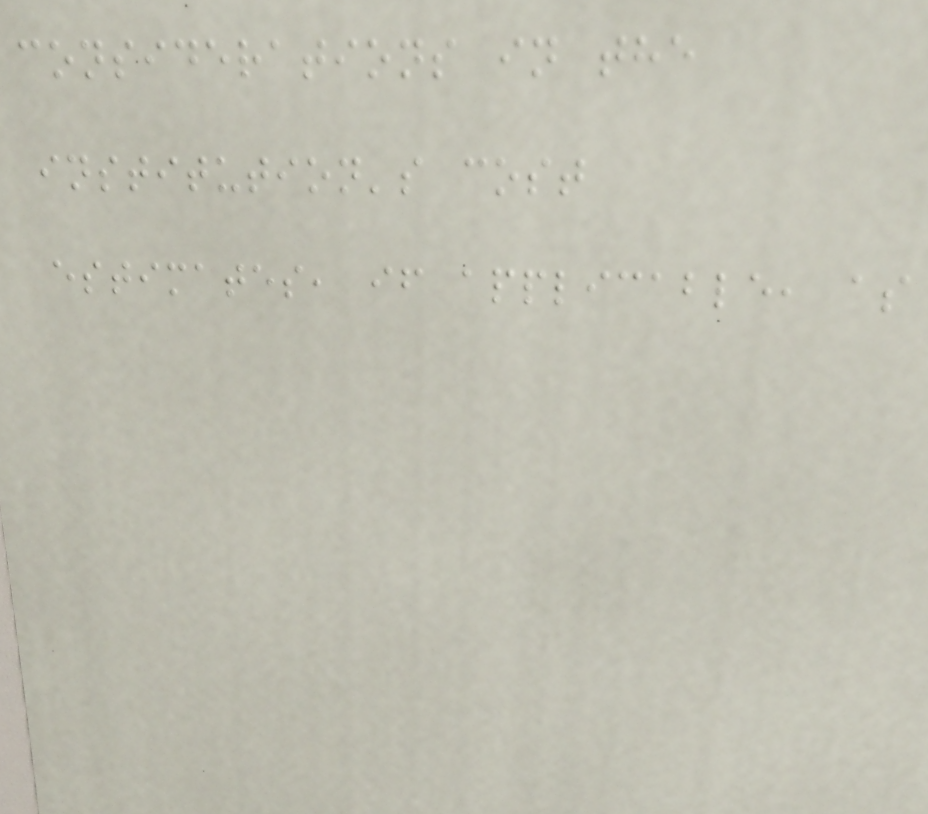considerations in the
institution's cost
estimates, if applicable, as
